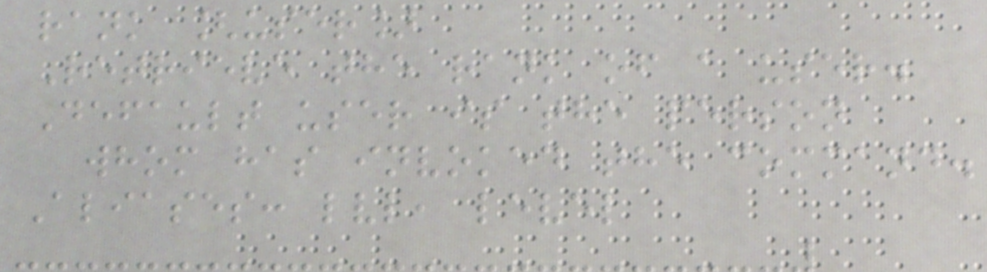rank [user]
Retrieve the rank of a user.
Default user is the person
whom has invoked the command.
Aliases: lvl, level
